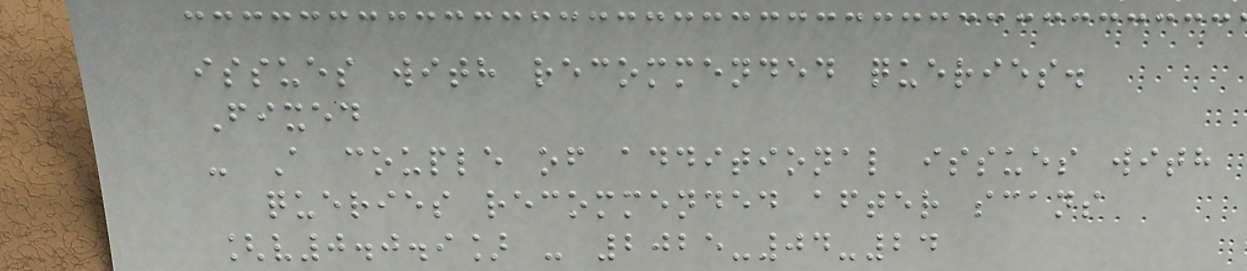issues with recommended queries.
Fixed
- A couple of additional issues with
queries recommended after scans
[v0.0.9] - 2025-04-24
